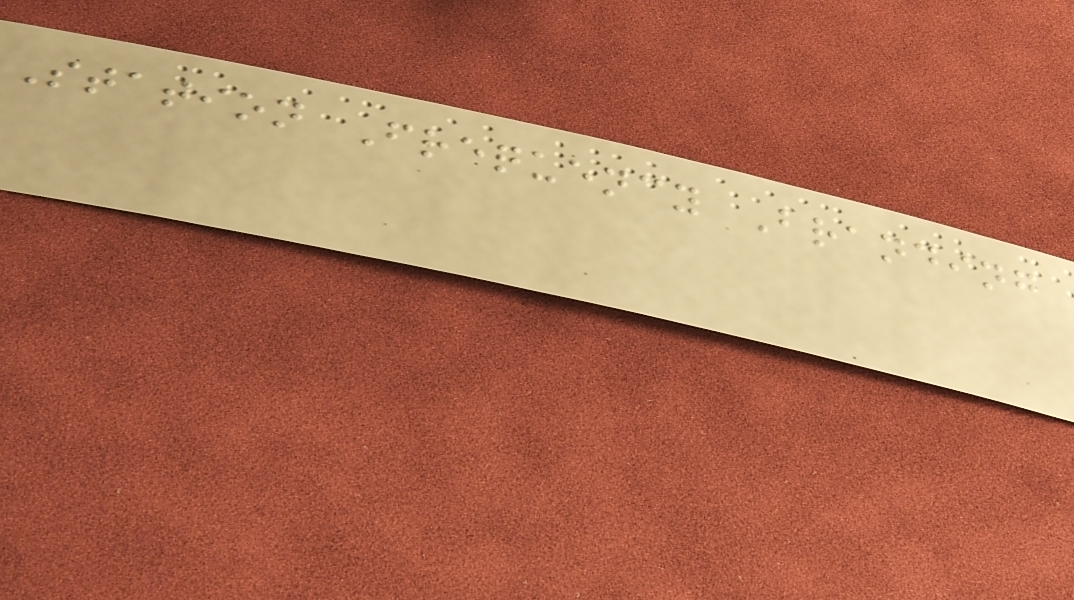Station Frequency Branding
